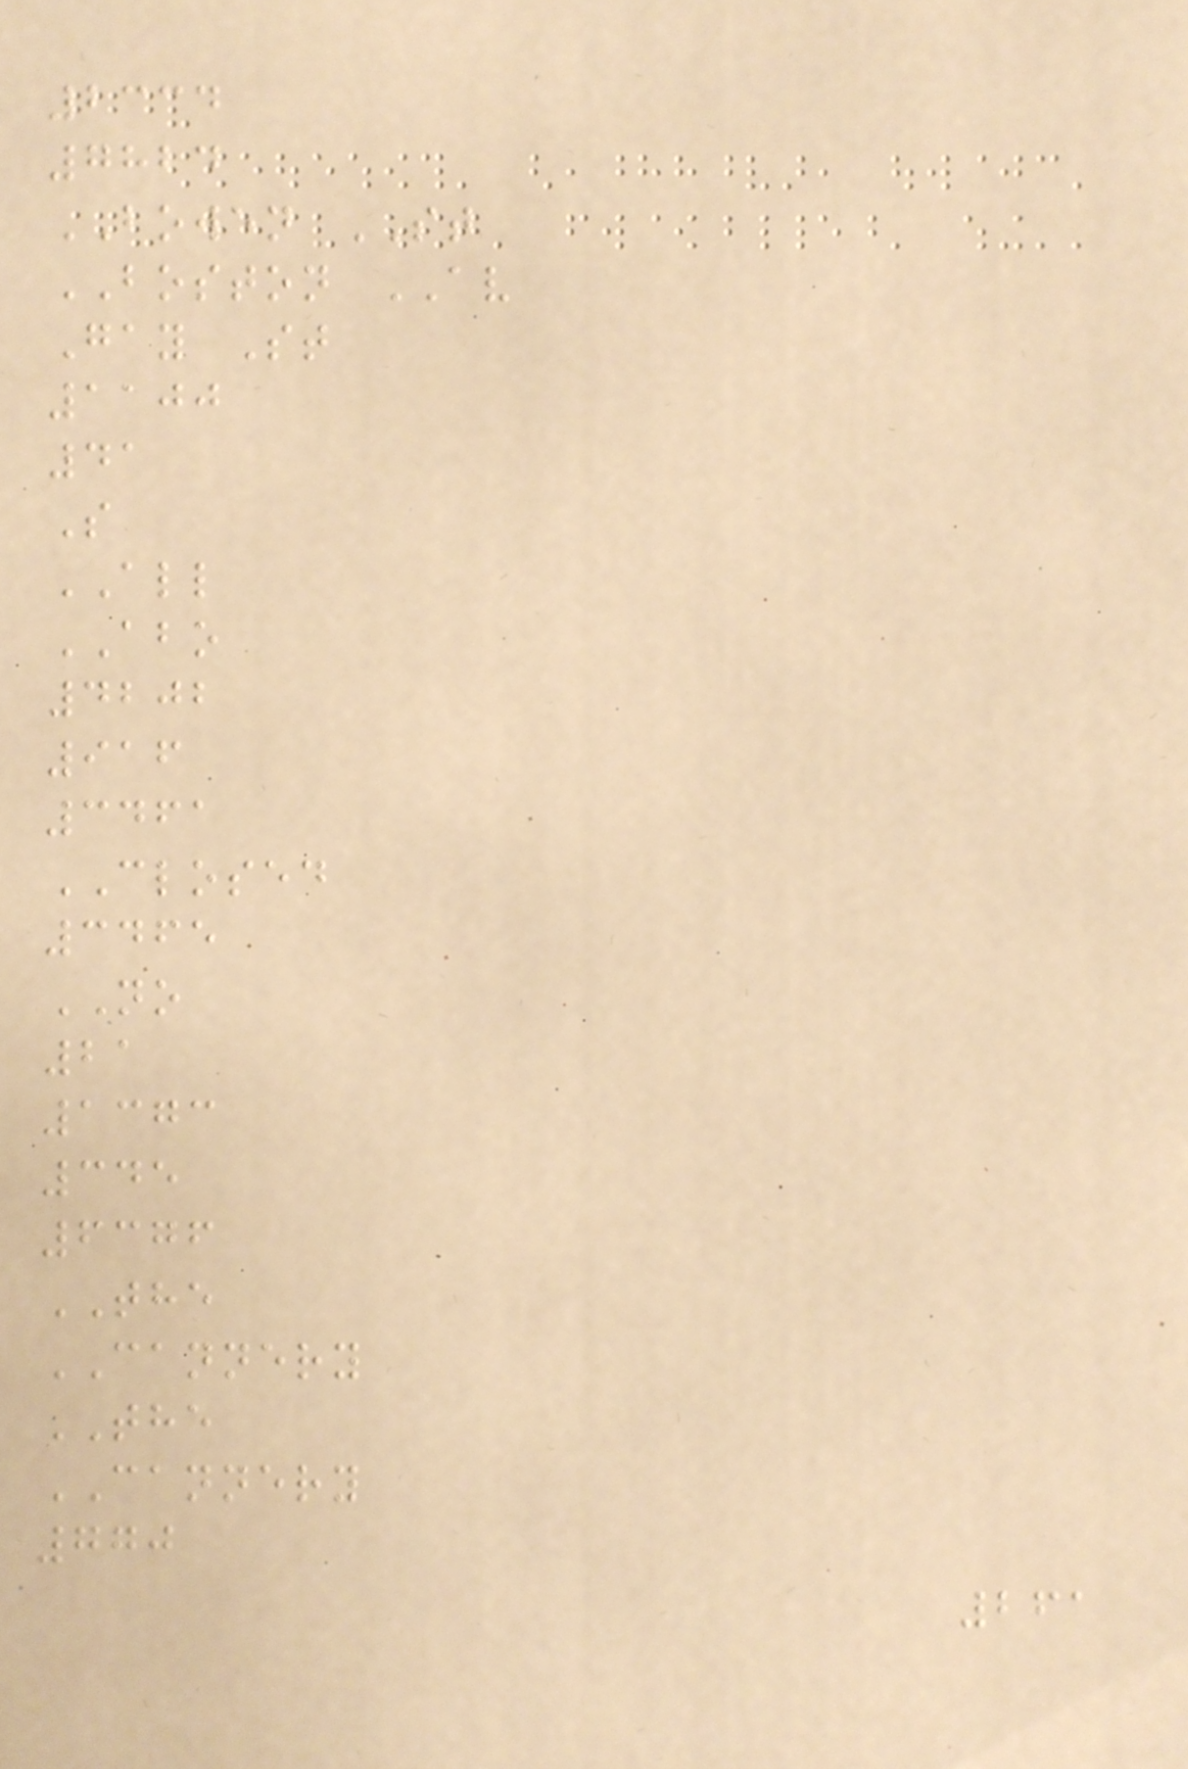2334
7824
BOWEN ST
BOSTON AV
Gay St
1100
41
S
ALL
ABO
4202
916
3461
CLOSED
3465
NO
21
1373
345
6376
THE
CANNERY
THE
CANNERY
770
261
